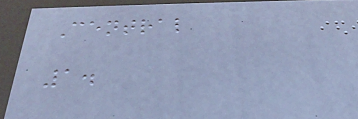Central
1.
